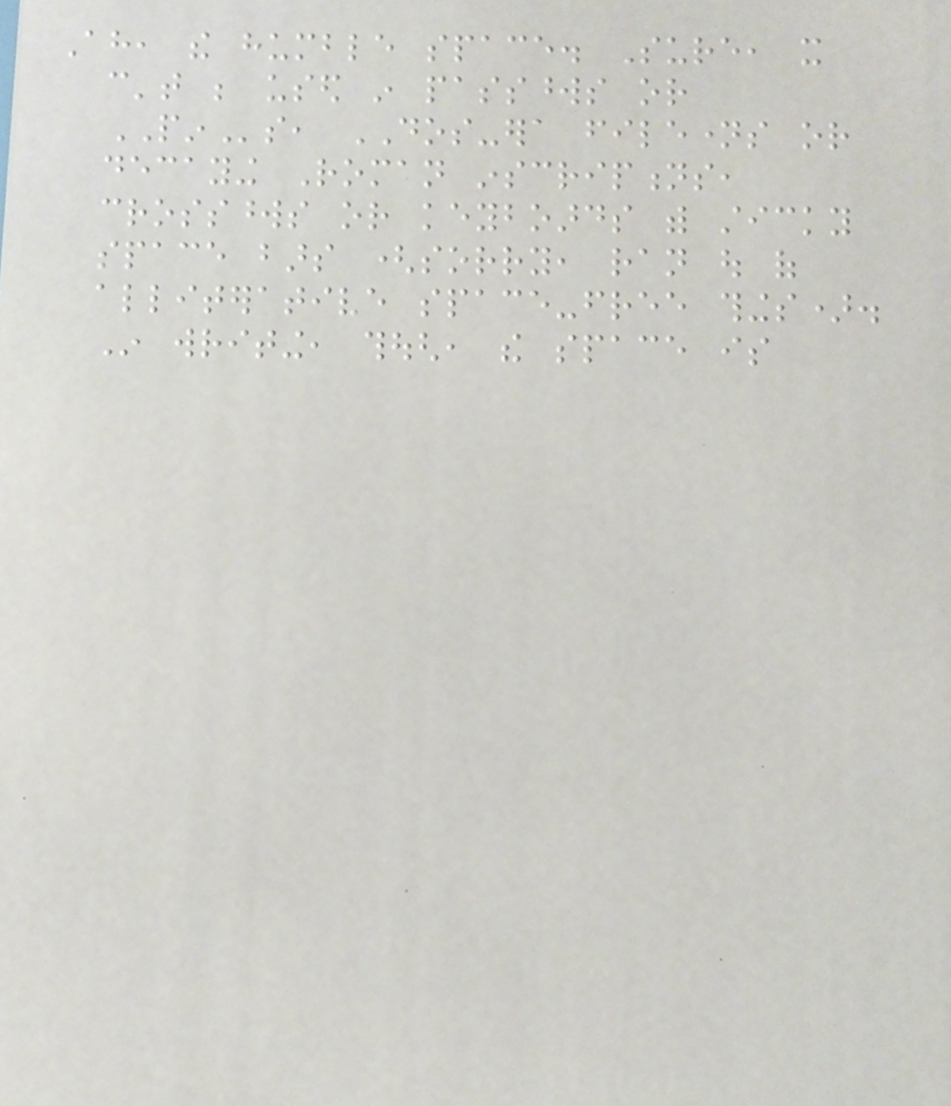Ah, the humble space. Sure, it
can't be used in passwords or
PINs, DOS-era filenames or
decaying Roman inscriptions,
crosswords or keyboards with sticky
space bars (sorry, ran out of
alliterative space-free things).
In writing, though, the space is
